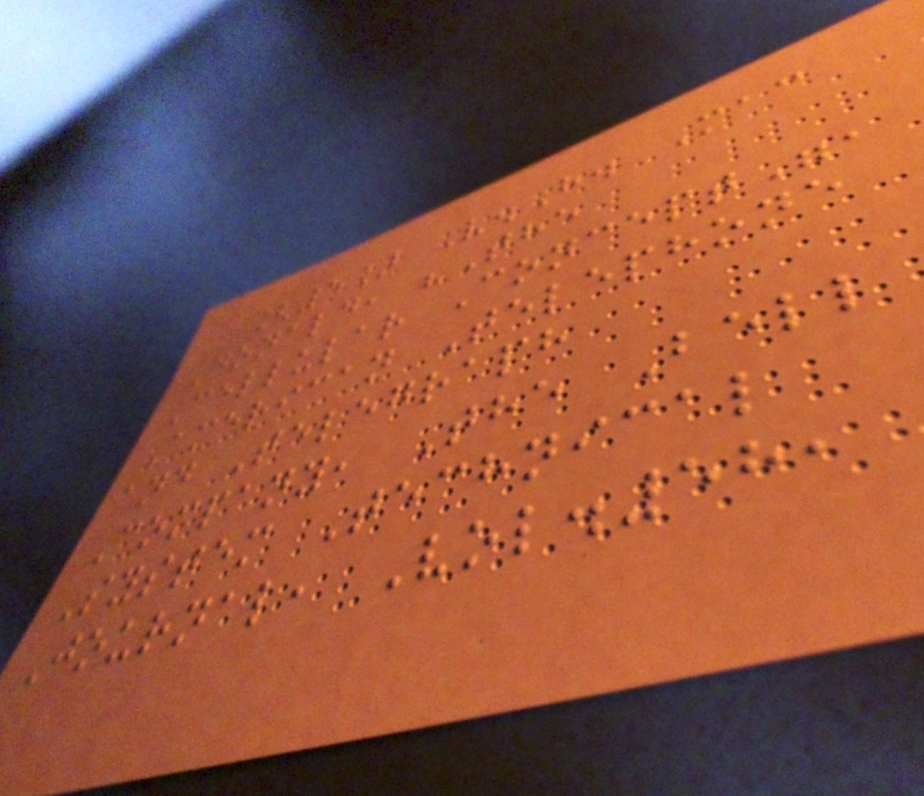[5] V.H. Mac
Donald, "The
Cellular Concept",
American Telephone
and Telegraph
Company, The Bell
System Technical
Journal, Vol.58,
